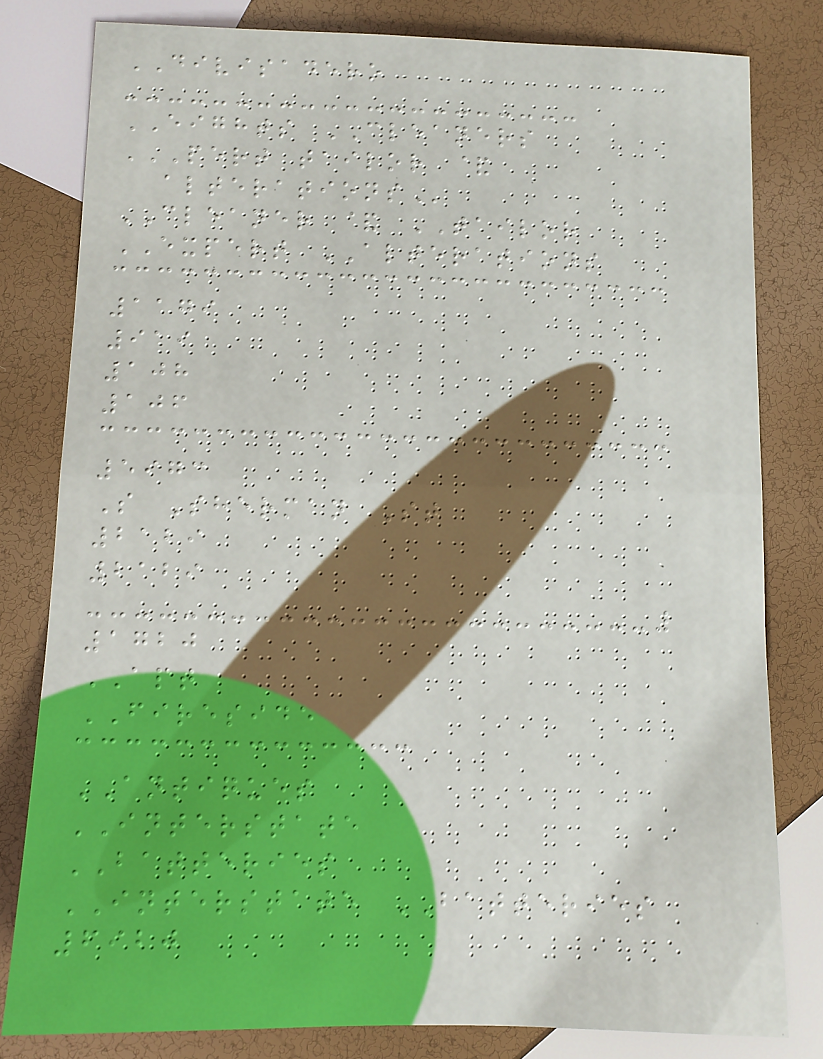DIVISADERO
EIGHTS CLEANERS
PERT TAILOR &
ALTERATIONS
CLEANER & TAILOR
EXPERT ALTERATIONS
1179
919
108
106
5973
S Sherman St
2129
2129
1720
APT
FIRESIDE
ANTIQUES
INTERSTATE
BATTERIES
INTERSTATE BATTERIES
6920
